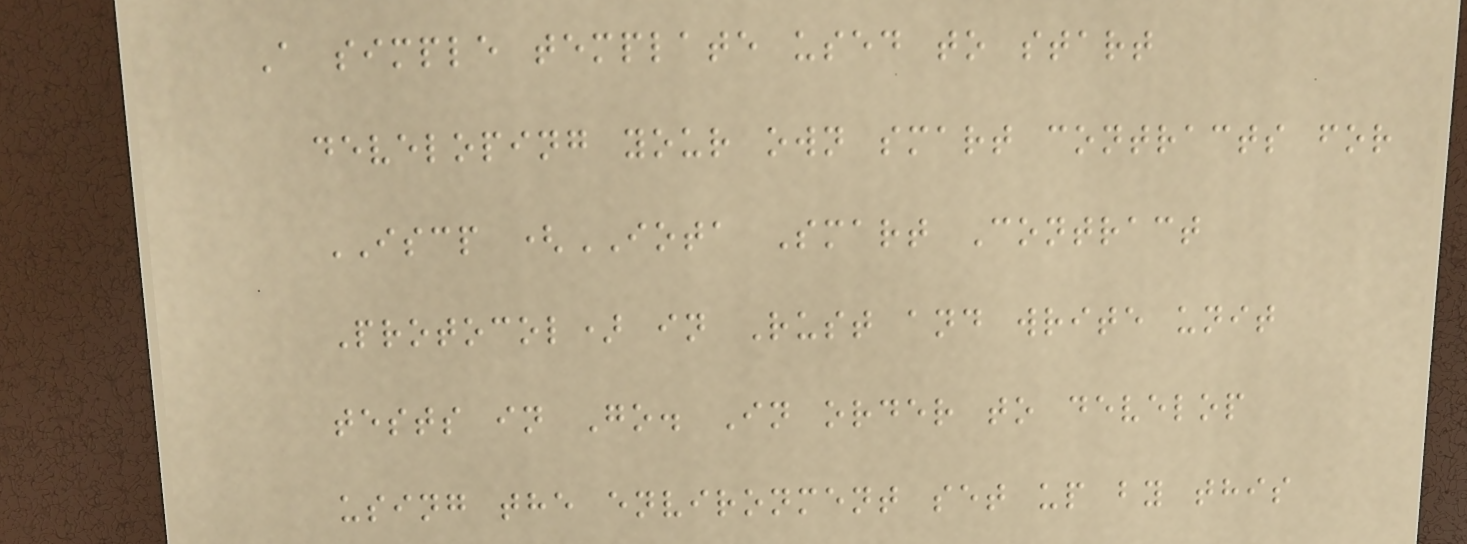A simple template used to start
developing your own smart contracts for
ISCP (IOTA Smart Contract
Protocol) in Rust and write unit
tests in Go. In order to develop
using the environment set up by this
